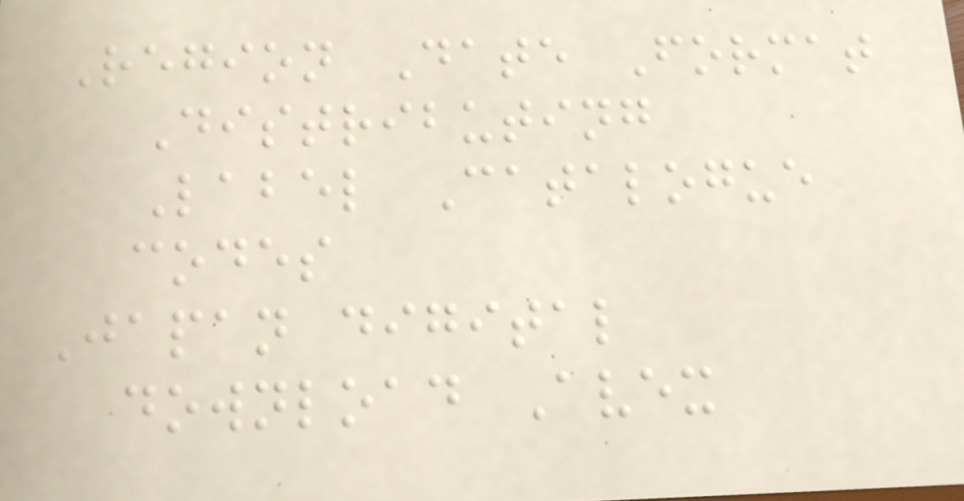Region Date Format
Distributing
Label Catalogue
codes
Japan digital
download Avex
